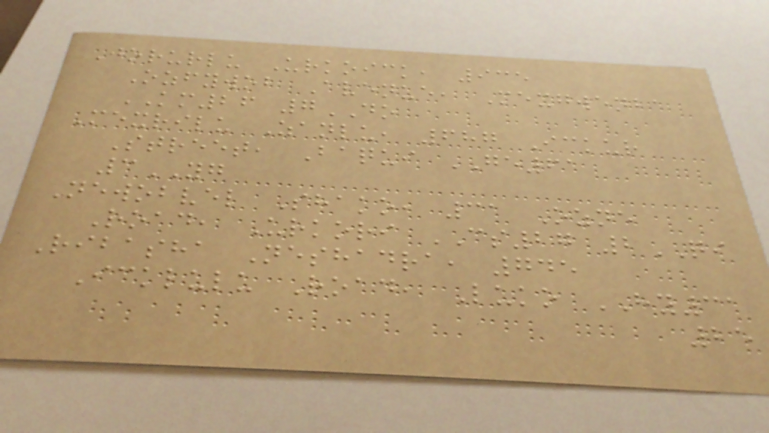Jorurlu Urkoick, 935
Ozfywob Avenue, Mexgwenba
KM26 7DO
Mexrilu Zanlu, 687 Ickur
Street, Baqui GE61
3YG
Newobvel Shako, 31 Ozne
Road, Urkori CS27 2QI
Ribasha Neshadra, 745
Icklulu Road, Luko HY31
25
